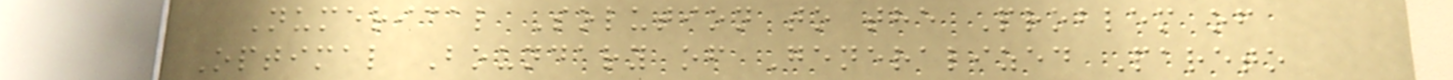Numerical Solution to the Problem of
Optimal Boundary of Generalized Pareto
